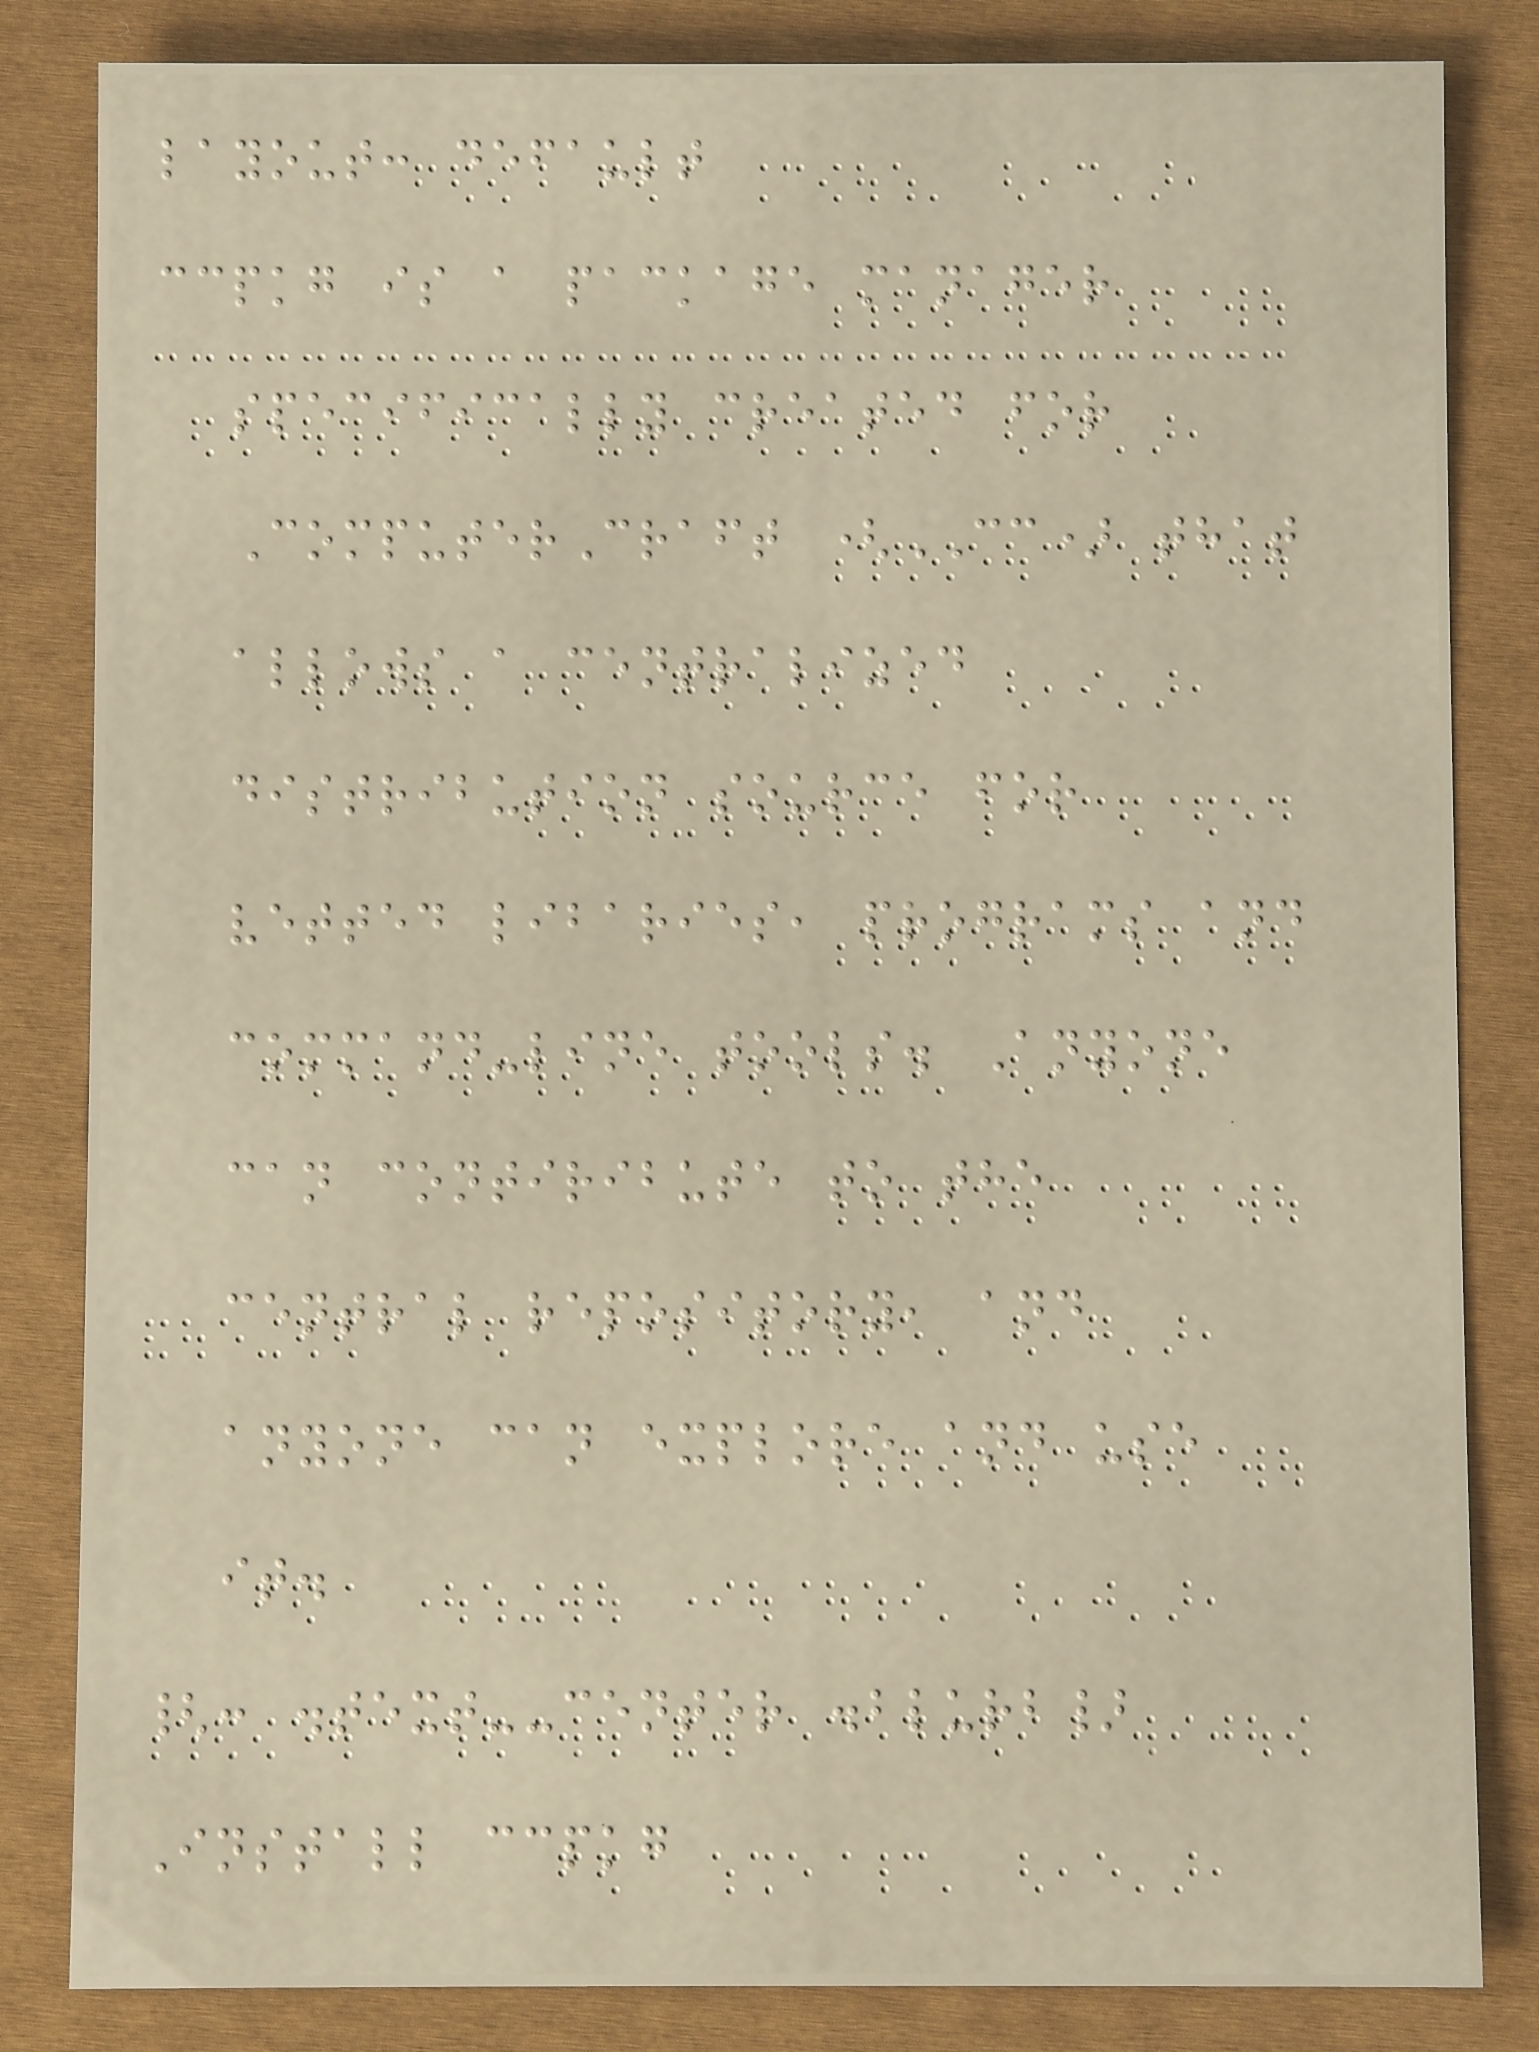layout: default
ccpkg is a package manager
specifically created for
ComputerCraft (CC) that
allows a centralized
distribution source for
vetted libaries, programs and
command-line tools. Anyone
can contiribute to the
central repository, and
anyone can explore and use
it.
{: .text--center .blurb}
Install ccpkg
